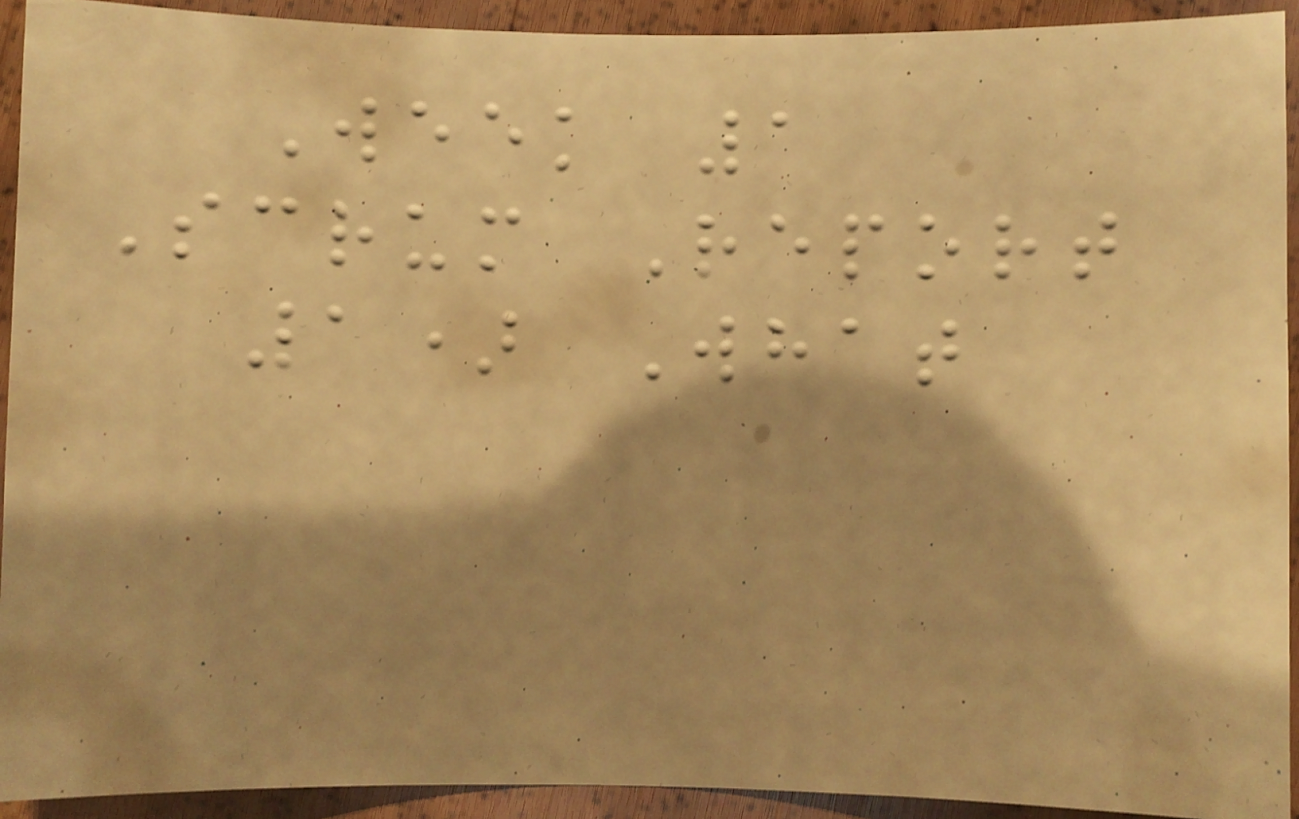Week 1
Scrum Report
1) What
